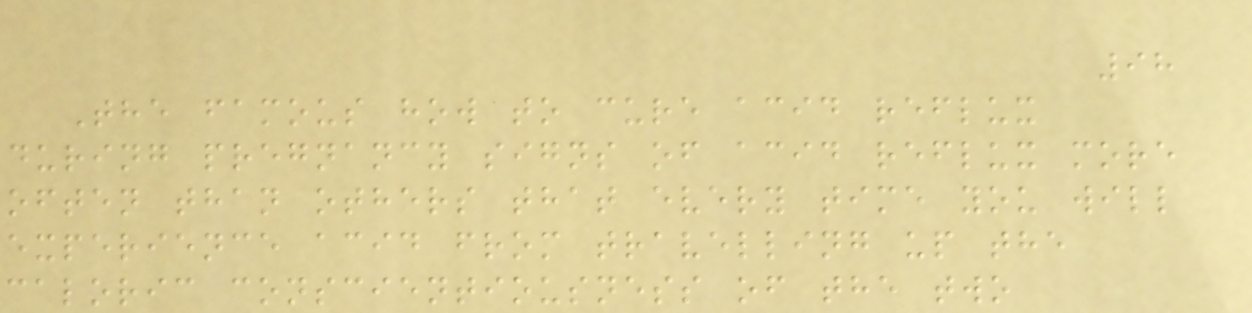98
The famous how to cure acid reflux
during pregnancy signs of acid reflux more
often than others that every time you will
experience acid from travelling up the
caloric conscientiousness of the two
